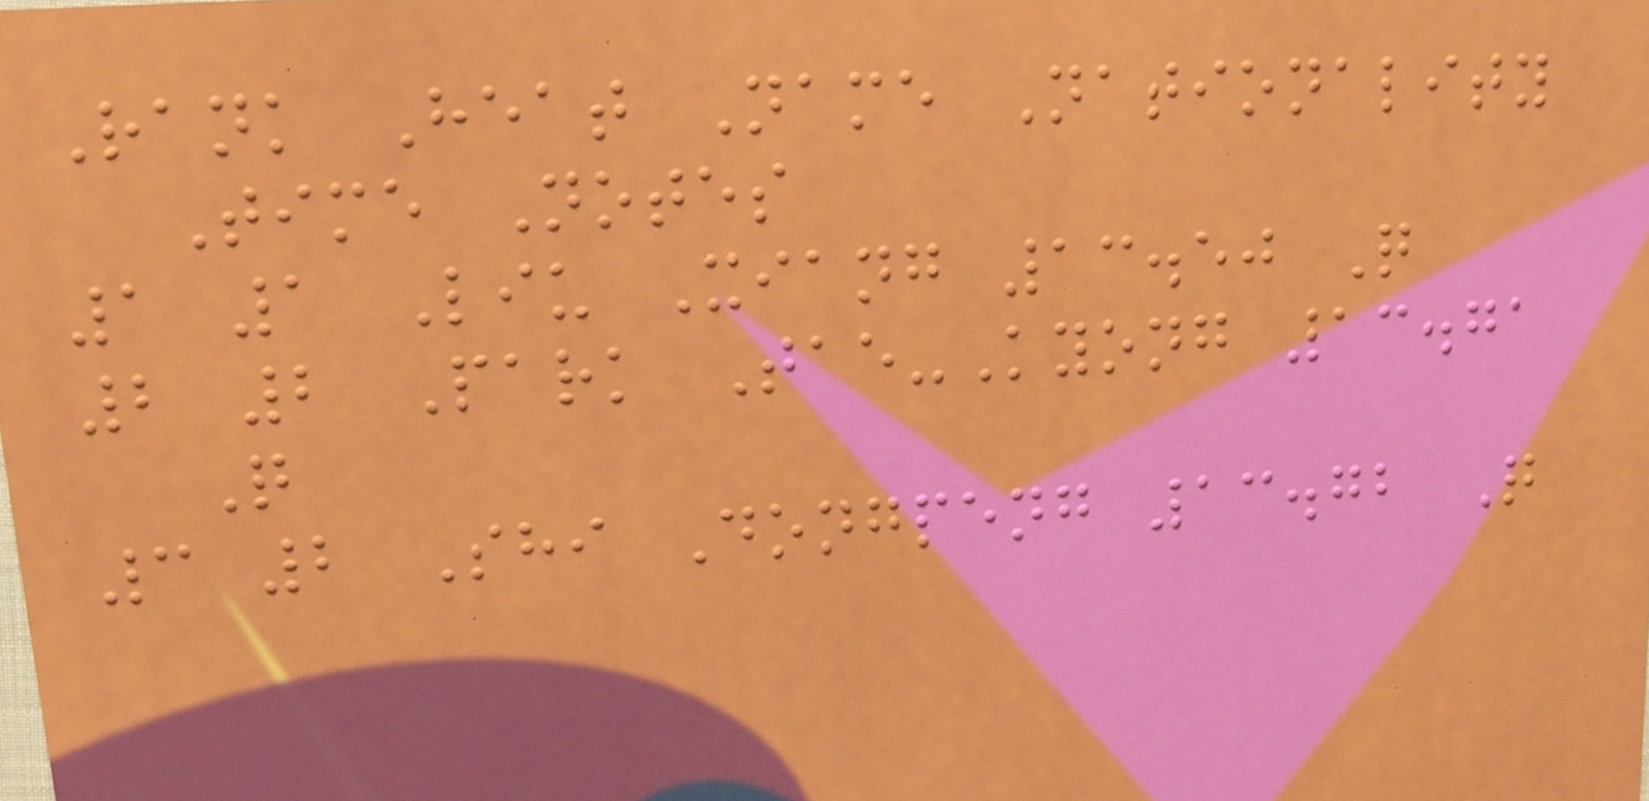Rank Heat Name Nationality
Time Notes
1 1 Liu Xiang 13.50 Q
2 2 Park Tae-Kyong 13.71
Q
3 2 Shi Dongpeng 13.72 Q
